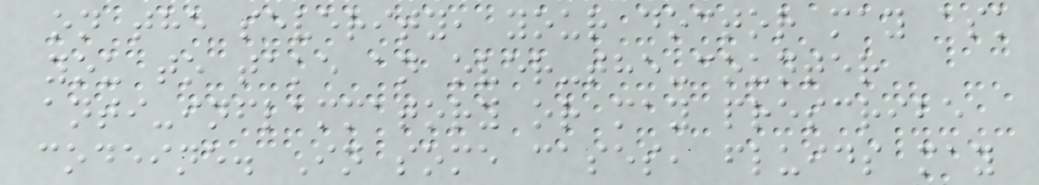on the severity, your doctor may ask
you to take an over-the-counter
anti-inflammatory or may prescribe
codeine. In some cases, fluids may
